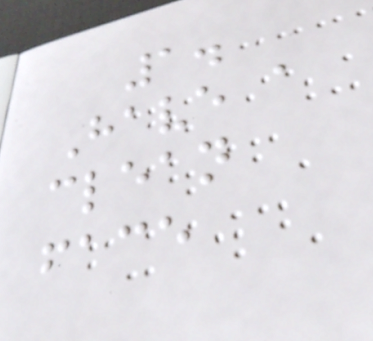1.
Have a
clean
face
